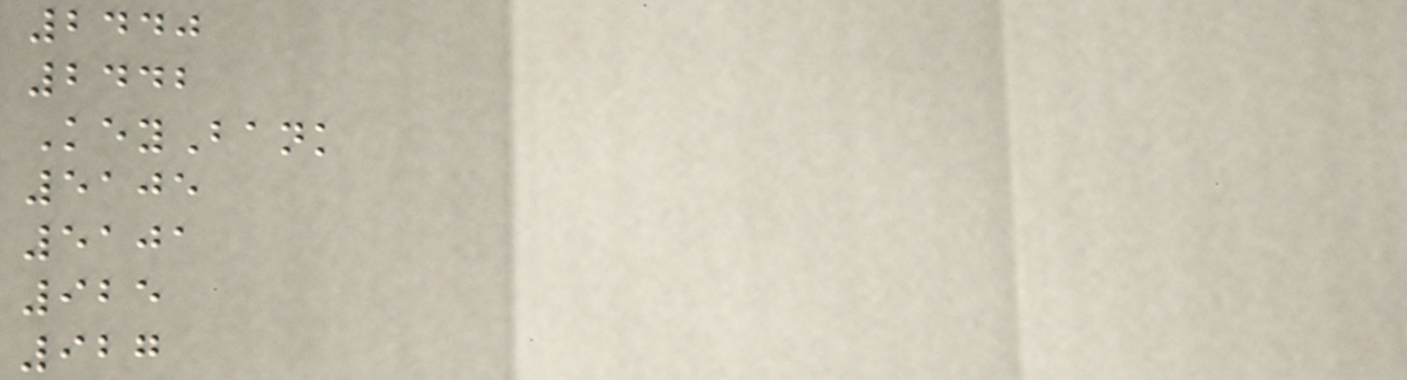2440
2442
KeyBank
5105
5101
925
927
